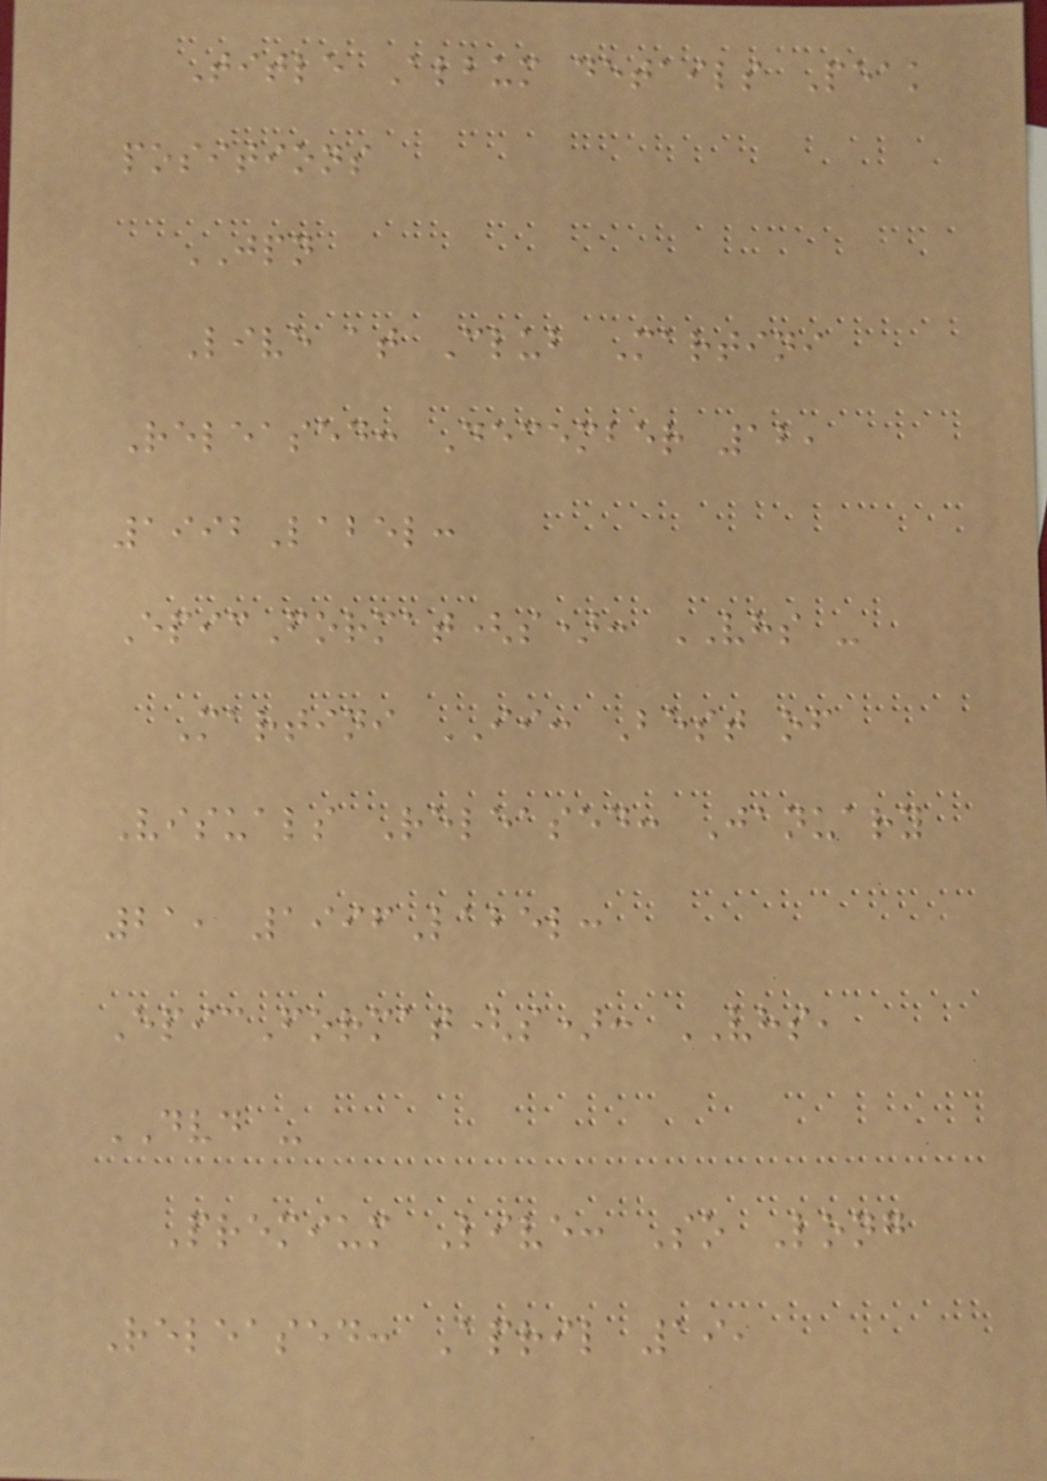Title Album details Peak
positions
JPN
Live at Club Martini
Released: December 12,
1992Label:
EpicFormat(s): VHS -
Martini II: Best of
Visuals Released: January
21, 1996Label:
EpicFormat(s): VHS,
DVD -
Premium Live: So Long
Released: April 19,
